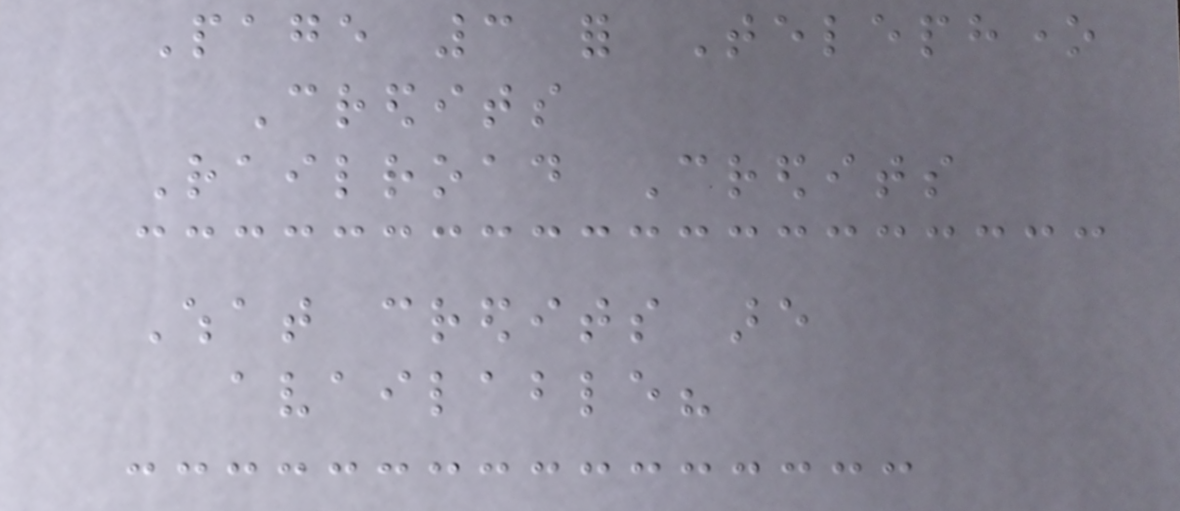Page 3 for Telephone
Credits
Railroad Credits
What credits are
available?
